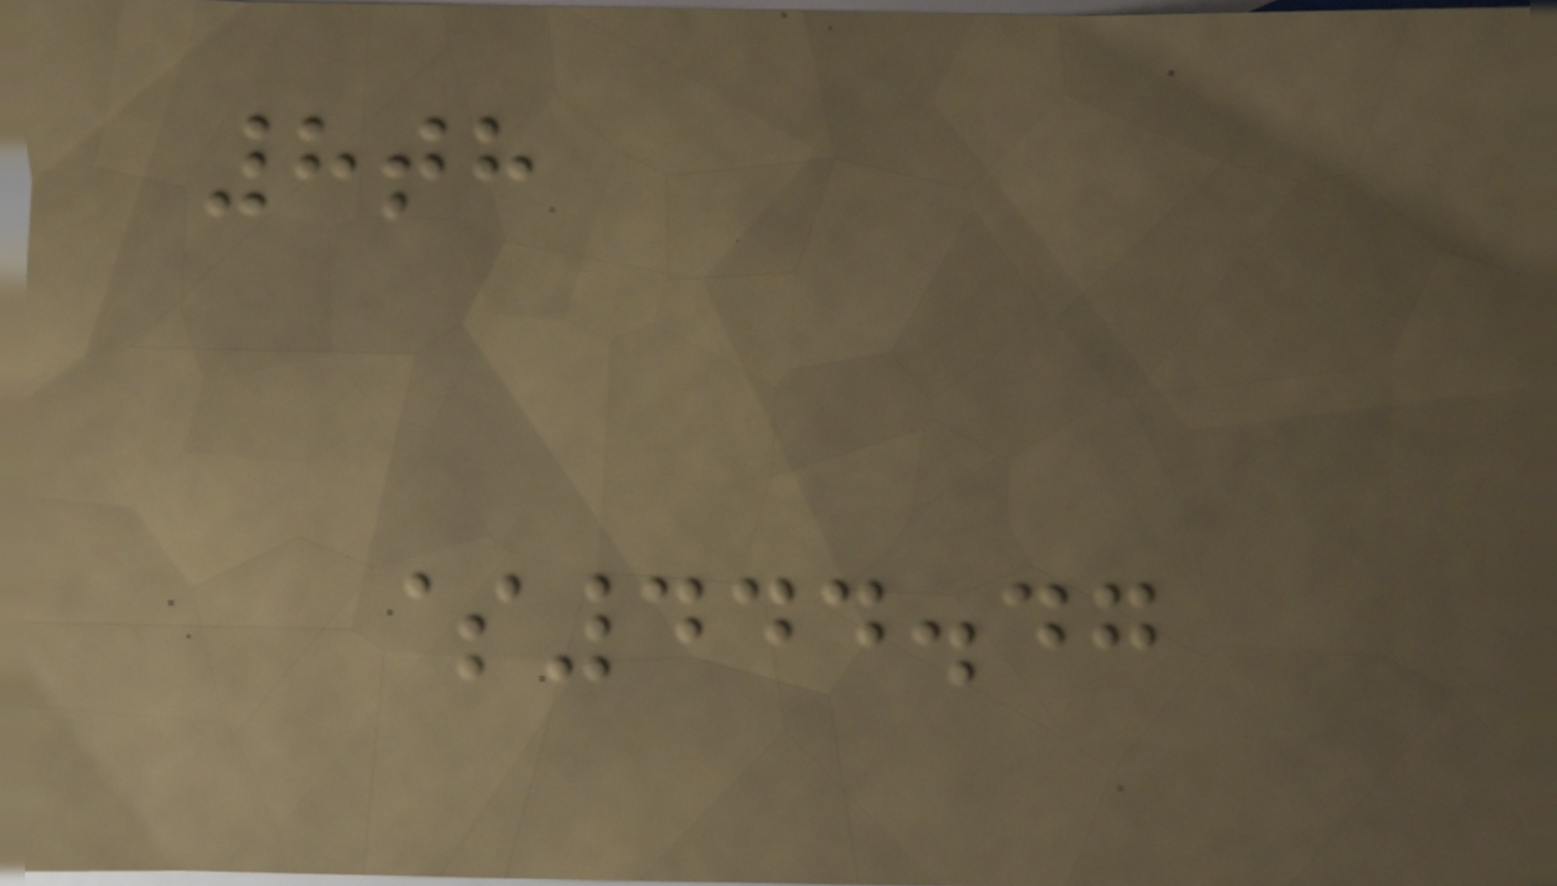8th
$444.47
